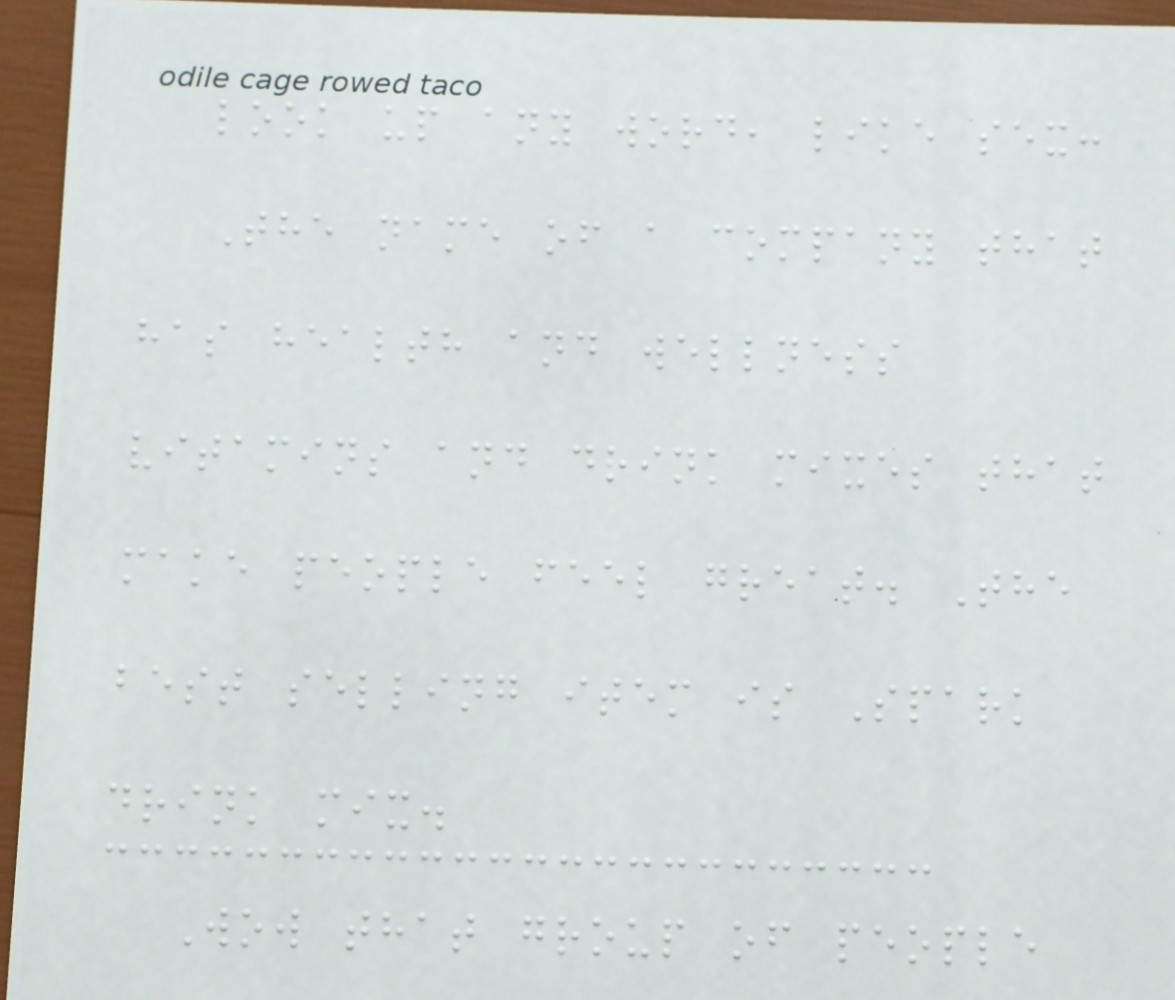look up any word, like sex:
The name of a company that
has health and wellness
vitamins and drink mixes that
make people feel great. The
best selling item is Spark
drink mix.
Wow that group of people
